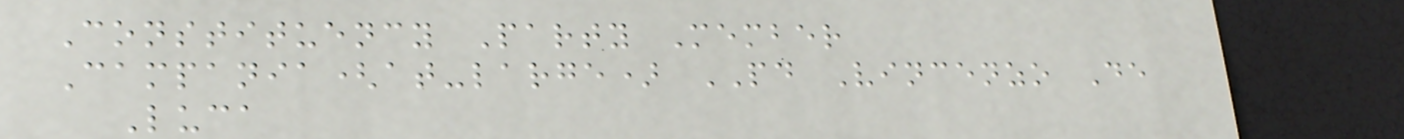Constituency Party Member
Campania(at-large) PD Vincenzo De
Luca
